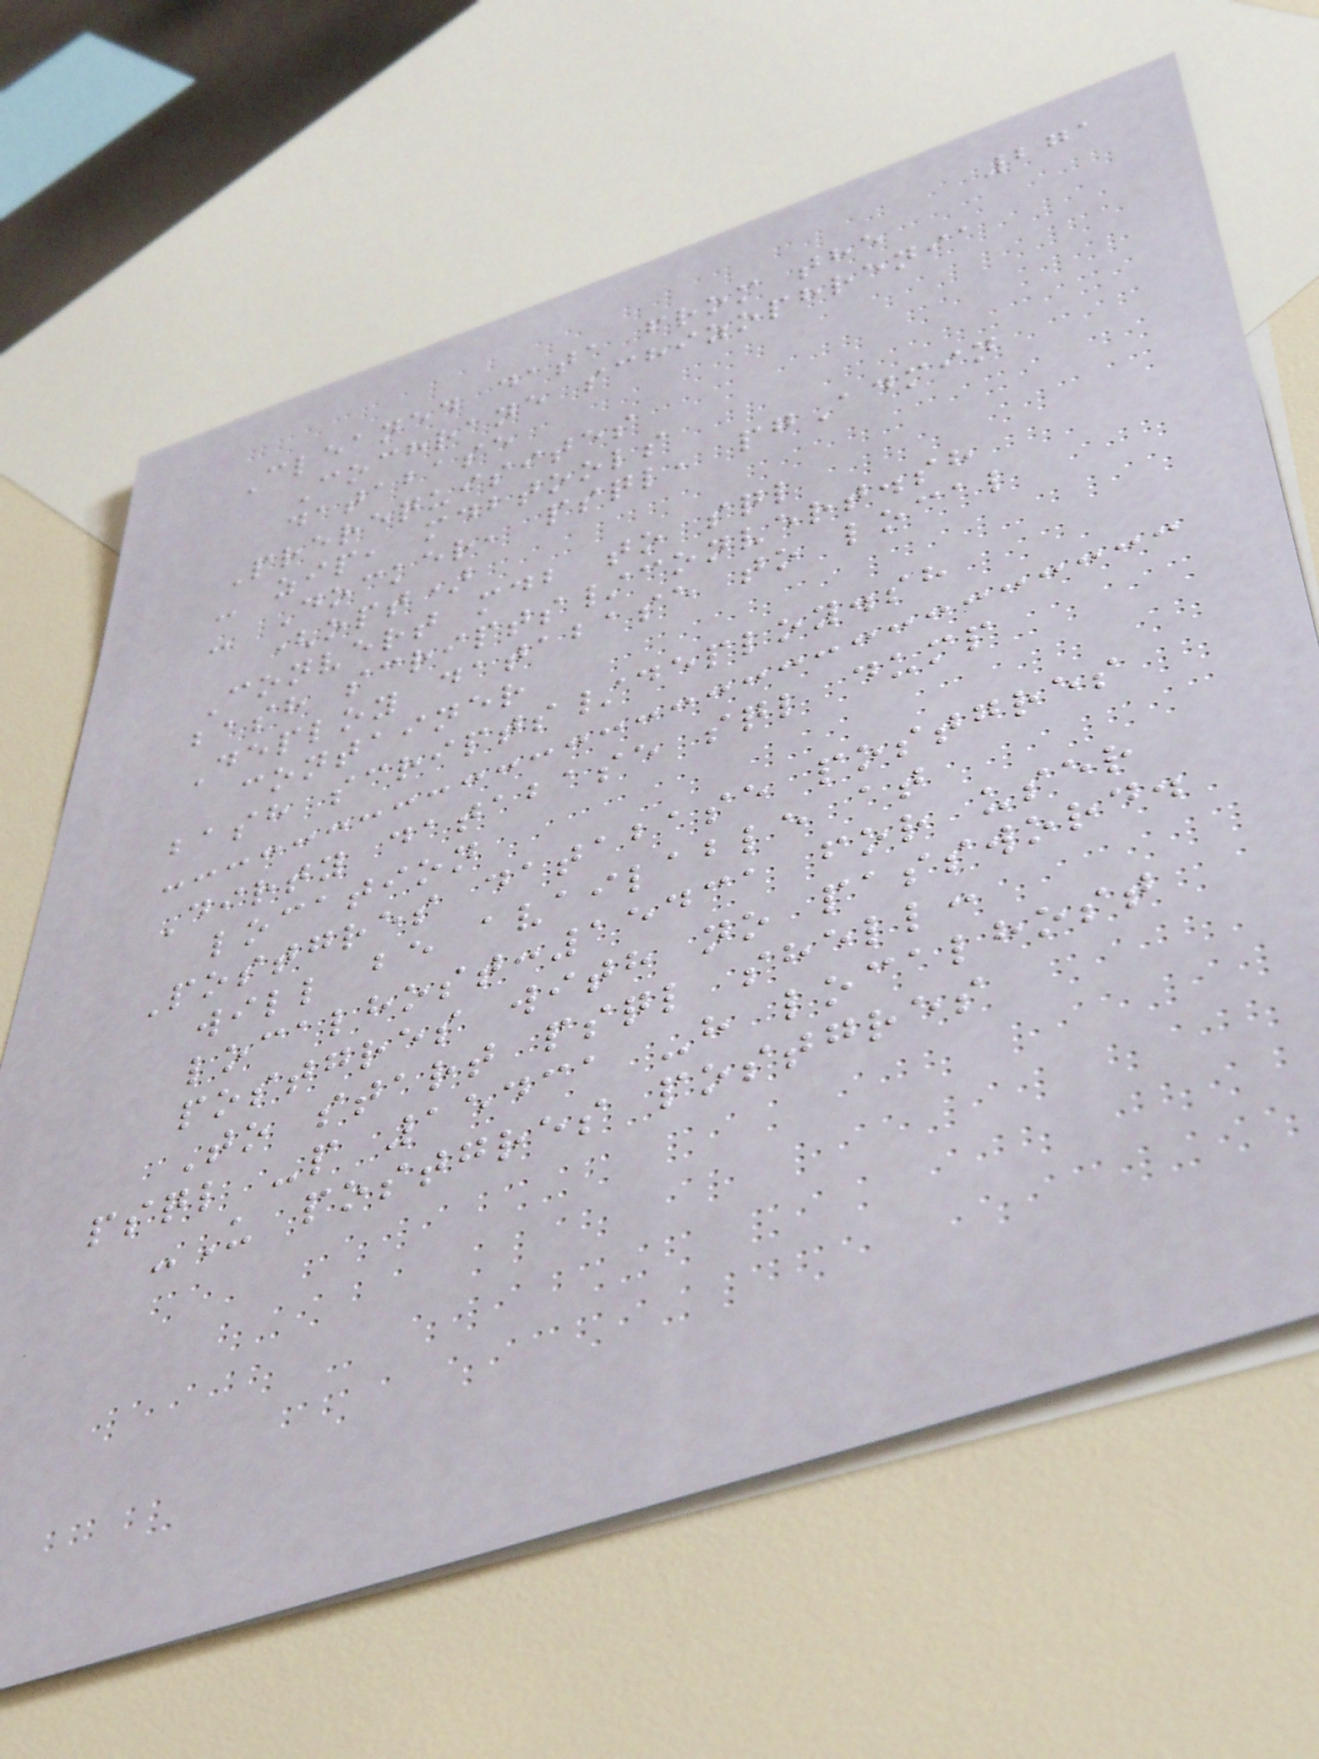271
Cleaned data from the
Cochrane schizophrenia
database
Prerequisites
- zip, mdbtools
- Docker, psql, pgAdmin
(opt)
Convert mdb to sql
bash scripts/convert.sh
Deploy database to local
container
bash scripts/deploy.sh
Dirty database sql dump
location
Postgres database postgres
will be available at
localhost:15431 for user
postgres with no password.
To start psql shell:
psql -p 15431 -h localhost
-U postgres postgres
